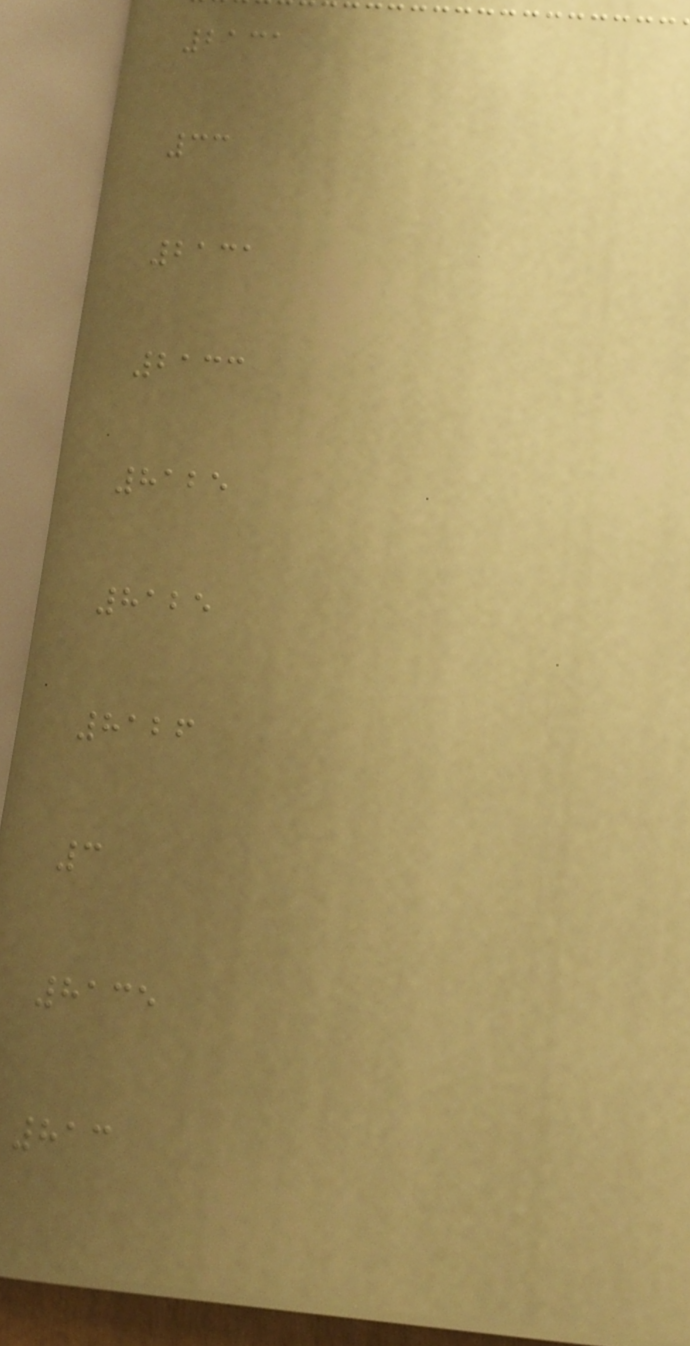2131
33
2131
2133
8125
8125
8126
3
8135
813
